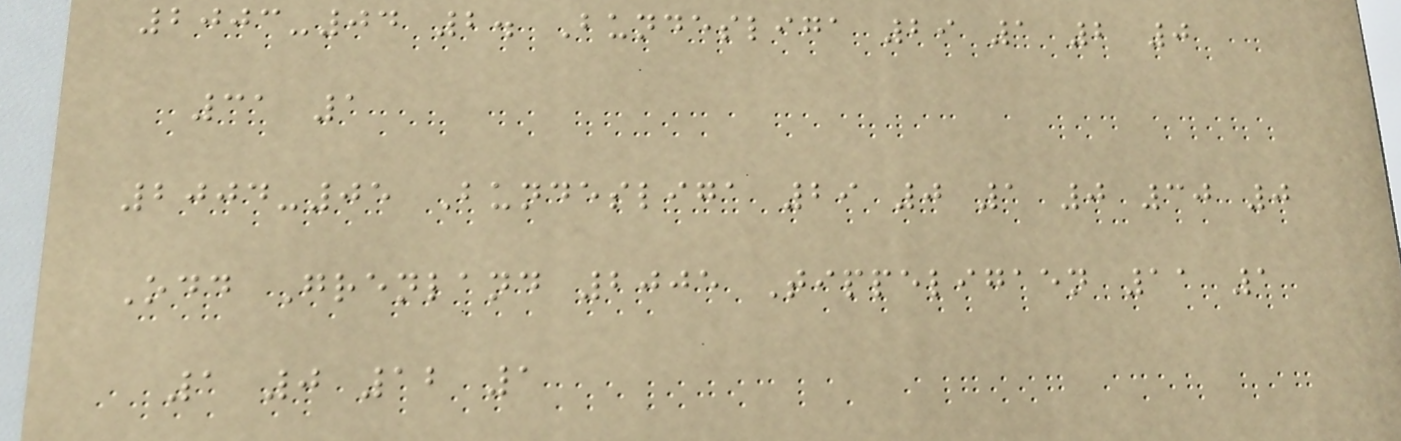2003-04 2. Bundesliga 29 1 2 0
31 1
2004-05 Bundesliga 29 0 1 0 30 0
Odd Grenland 2005 Tippeligaen 11 1
1 0 12 1
